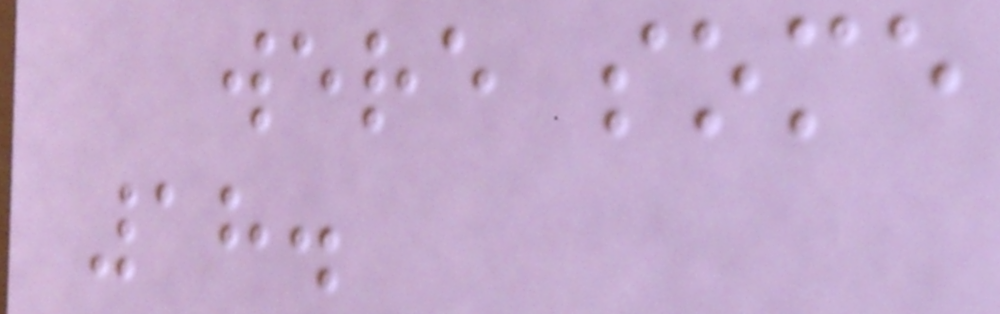were some
18.
